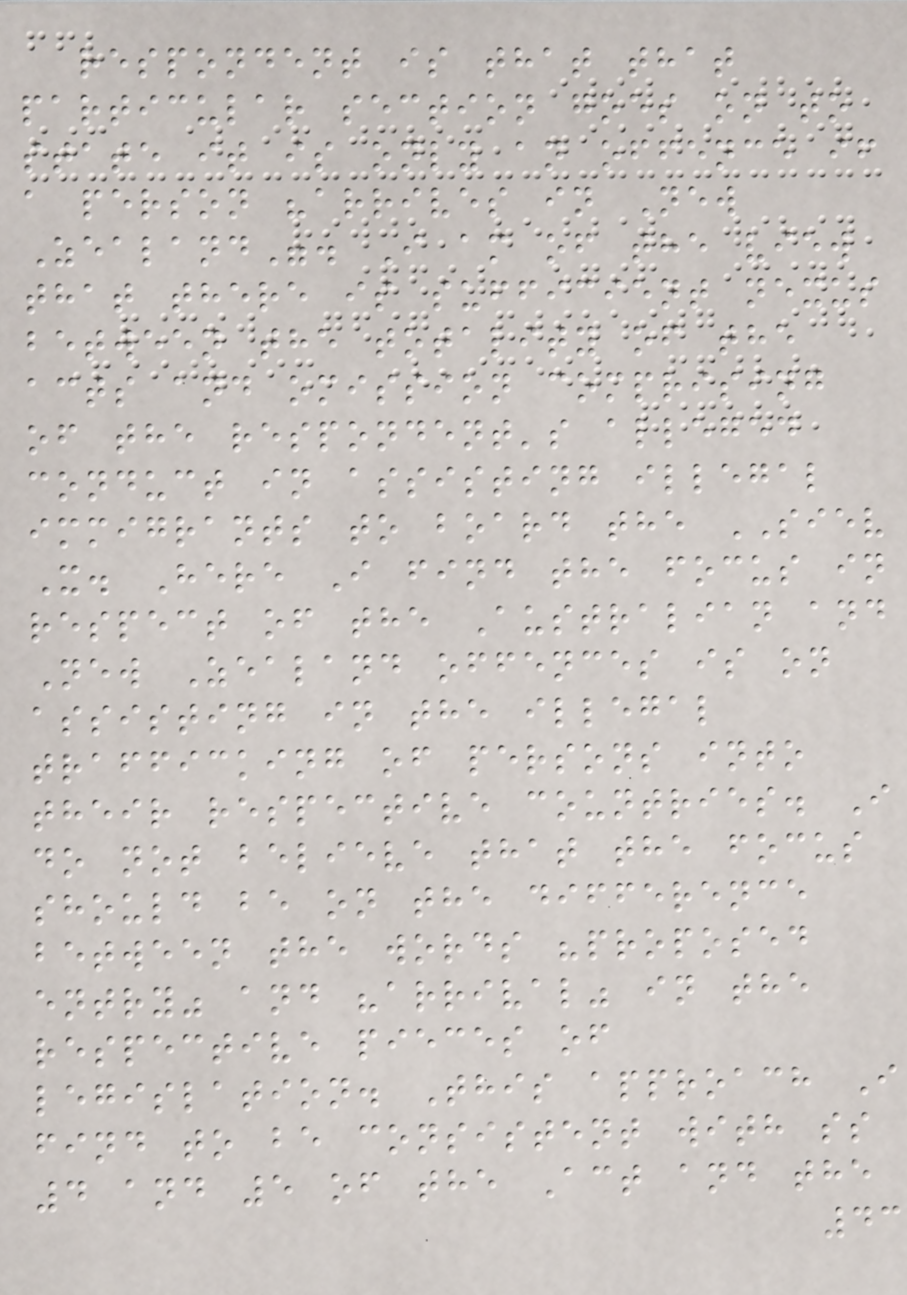respondent is that that
particular section goes on to
state it is only an offence if
a person "arrives in New
Zealand". I am of the view
that there is sufficient nexus
between the totality of the
acts and omission comprising
of the respondent's alleged
conduct in assisting illegal
immigrants to board the SIEV
X. Here I find the focus in
respect of the Australian and
New Zealand offences is on
assisting in the illegal
trafficking of persons into
their respective countries. I
do not believe that the focus
should be on the difference
between the words "proposed
entry" and "arrival" in the
respective pieces of
legislation. This approach I
find to be consistent with ss
4 and 5 of the Act and the
43
